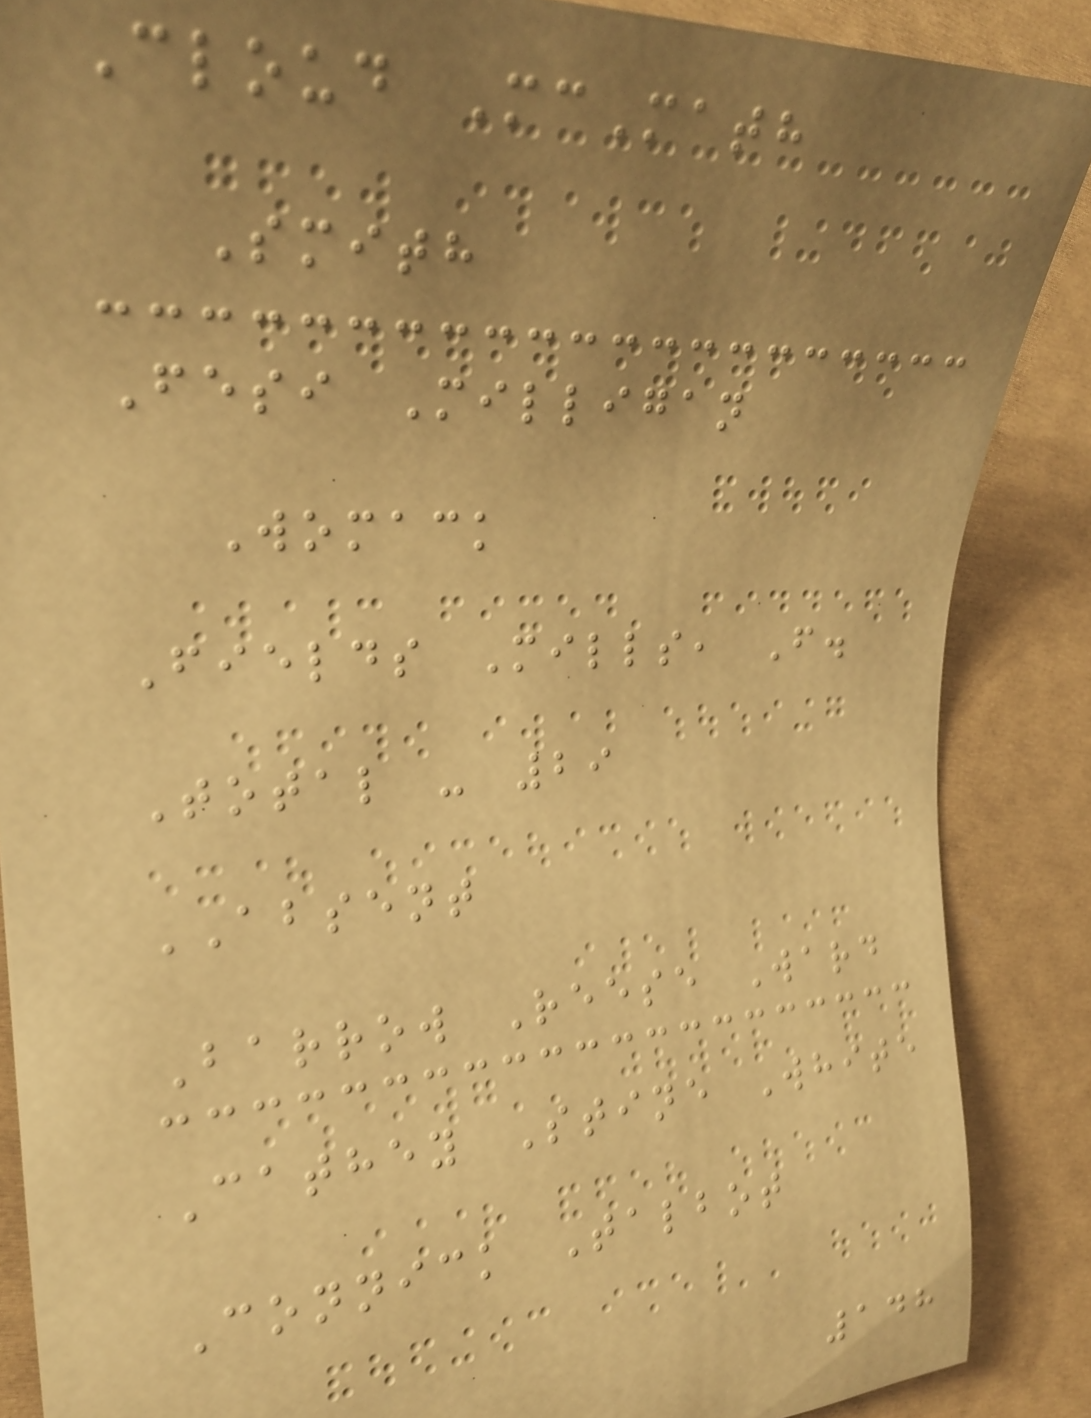Cloud McMath
Smith
Fesi Milligan
Womack
Fields Mills, F.
Total - 29
ABSENT
Barrow Reese Ward
Cathey Stine White
Connick Talbot
148
